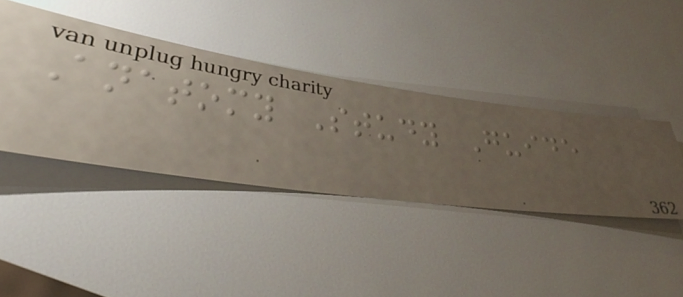Anatomy Study Guide
